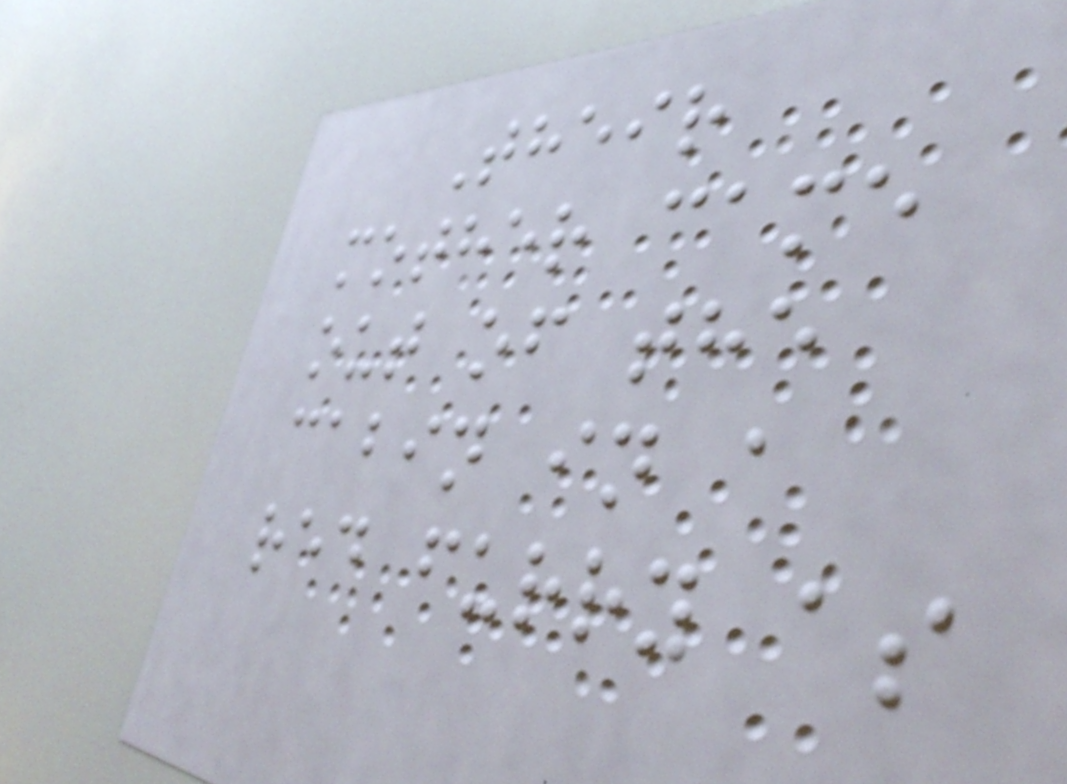Their
mother came
out of the
cabin in a
red furry as
